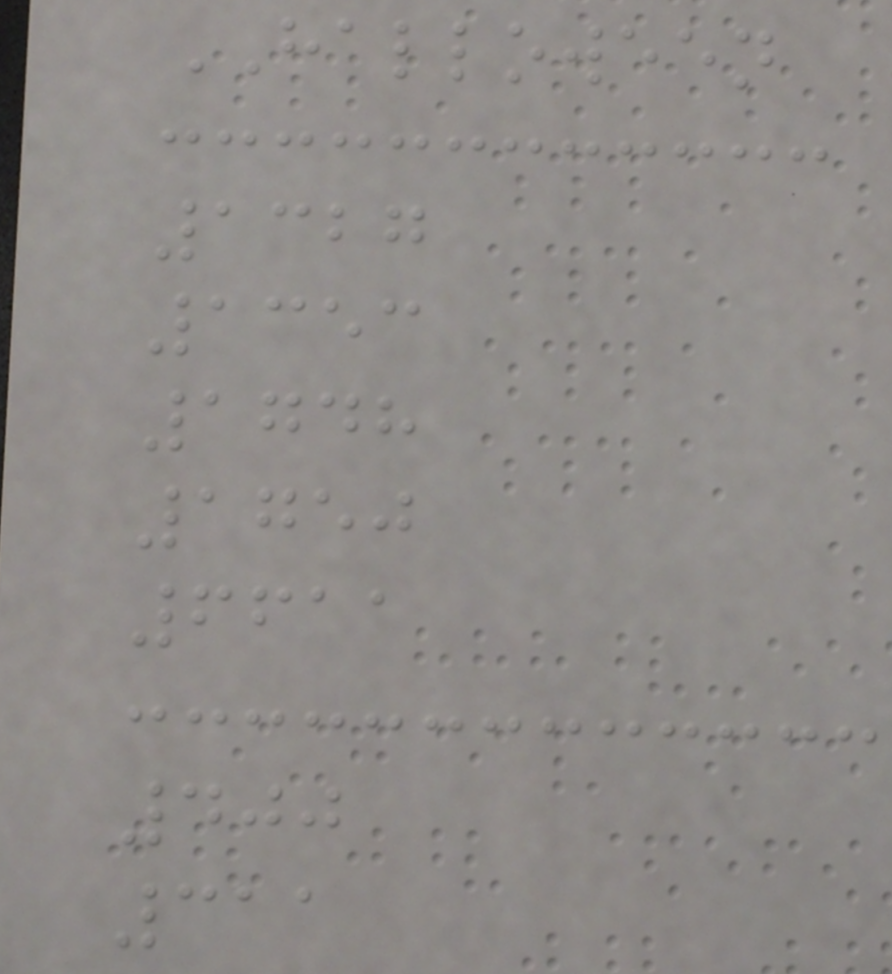HALLOWEEN
1327
1353
1748
1750
6611
400
311
